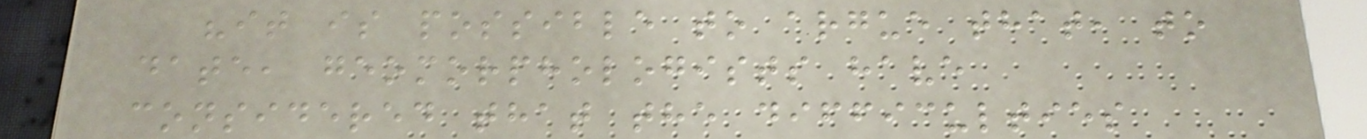"it is possible to argue that, to
date, geomorphologists have
considered that the difficulties
